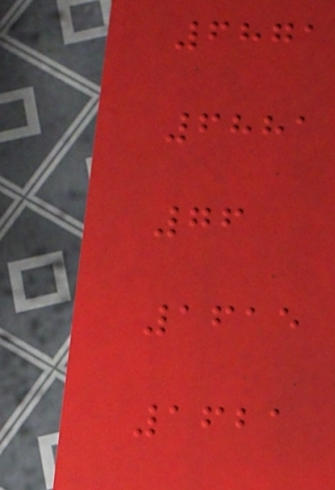6871
6881
76
1615
1621
